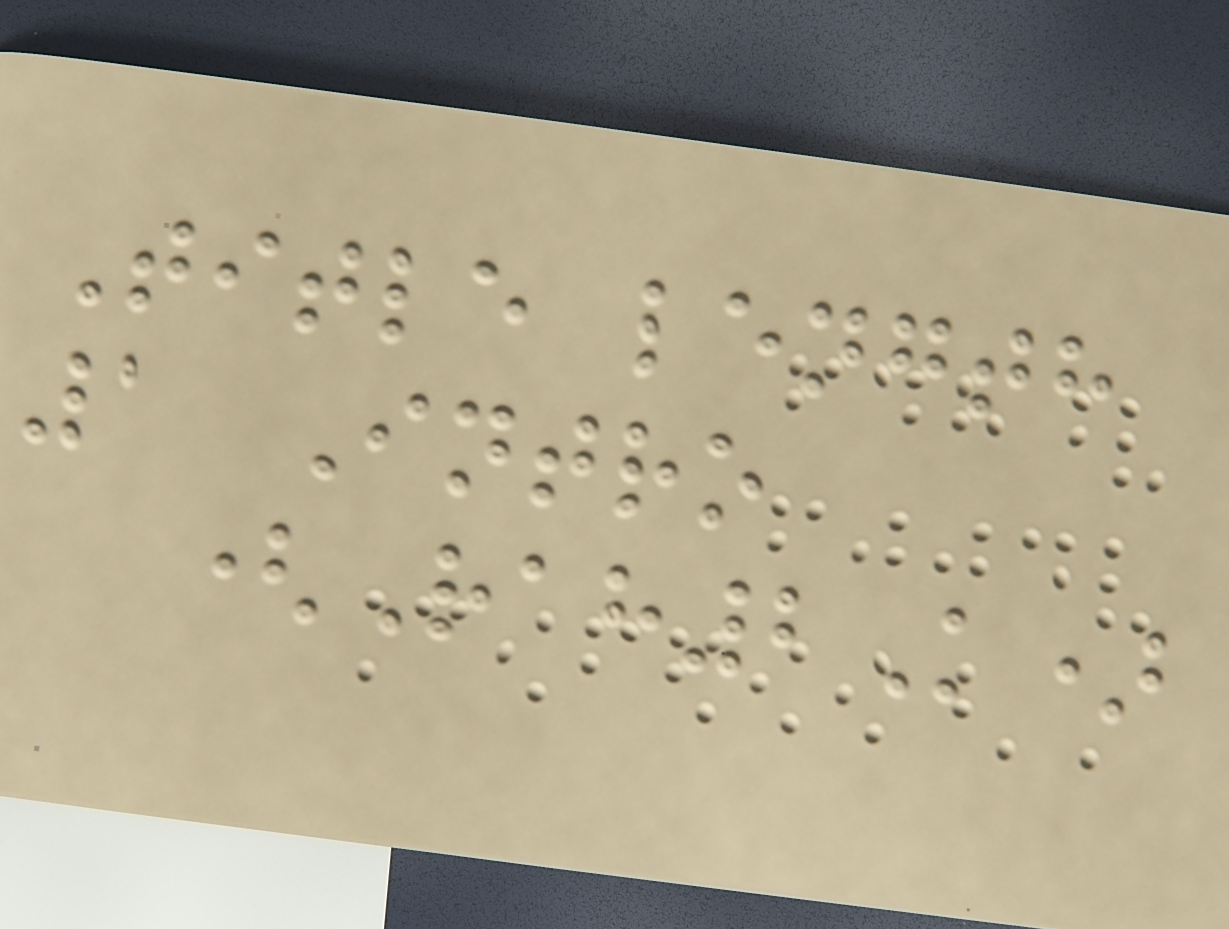Title length
1 Intro
(Rah2K)
